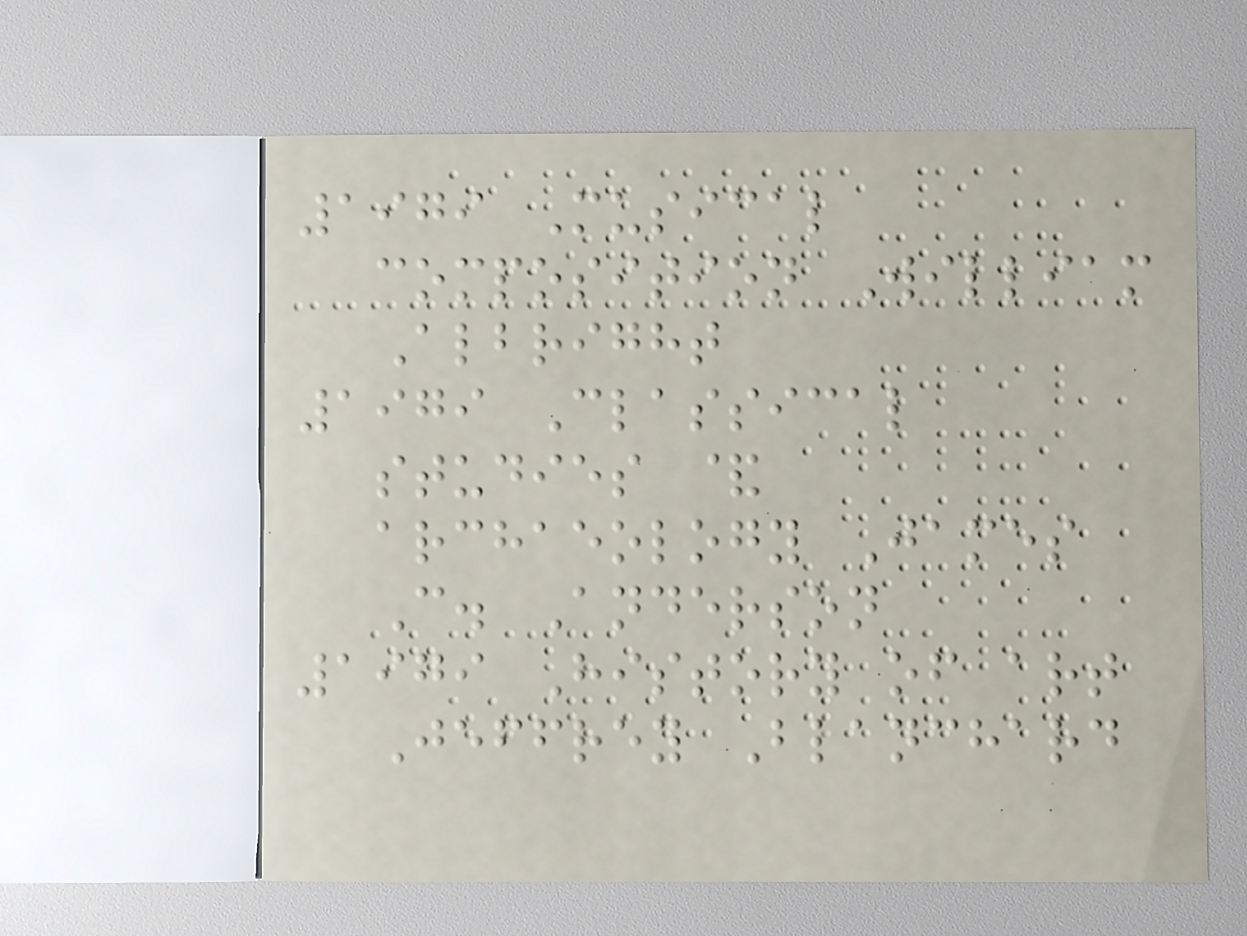1979 Musical
composition William
Albright
1979 Classical
studies &
archaeology James
C. Anderson
1979 History of art
Jeffrey Blanchard
